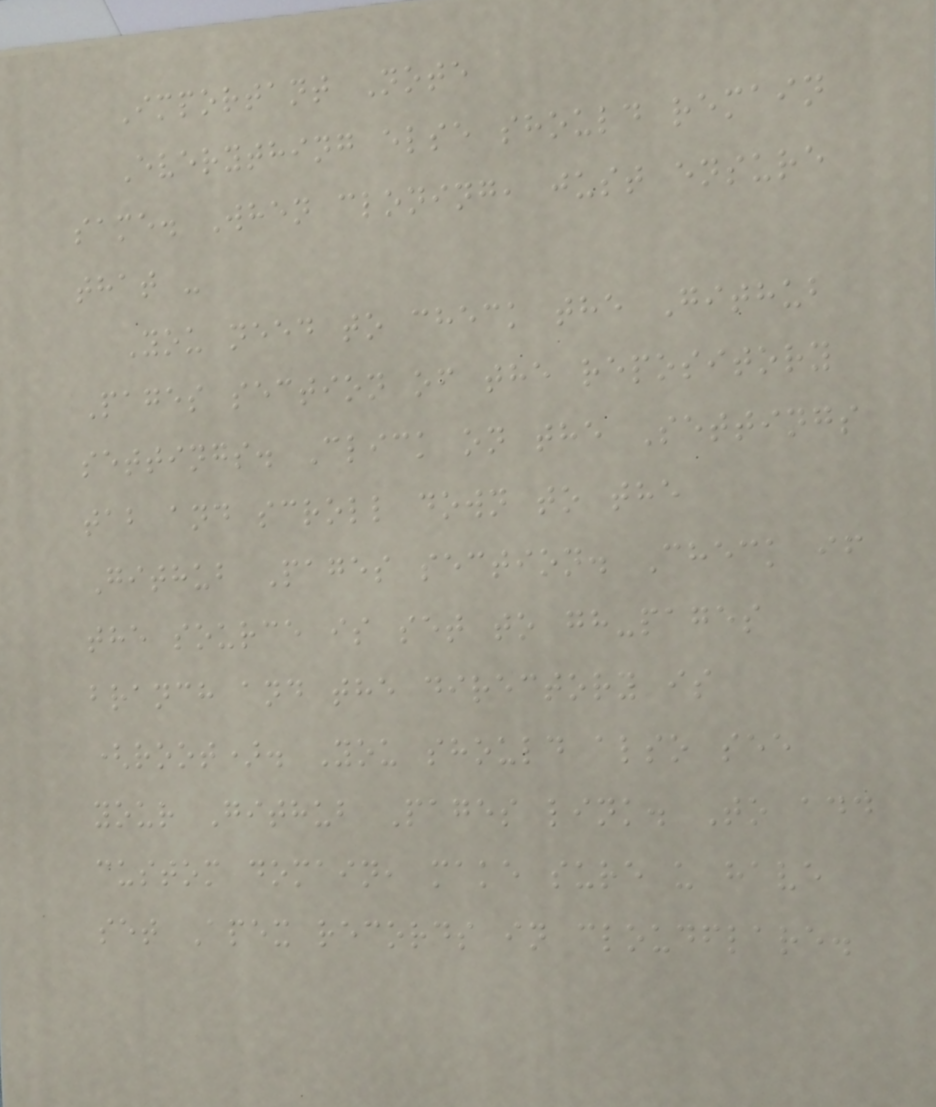Important Note
Everything else should remain
same. When cloning, just ensure
that -
You need to check the Github
Pages section of the repository
settings. Click on the Settings
tab and scroll down to the
Github Pages section. Check if
the source is set to gh-pages
branch and the directory is
(root). You should also see
your Github Pages link. To add
custom domain, make sure u have
set Apex records in cloudflare.
